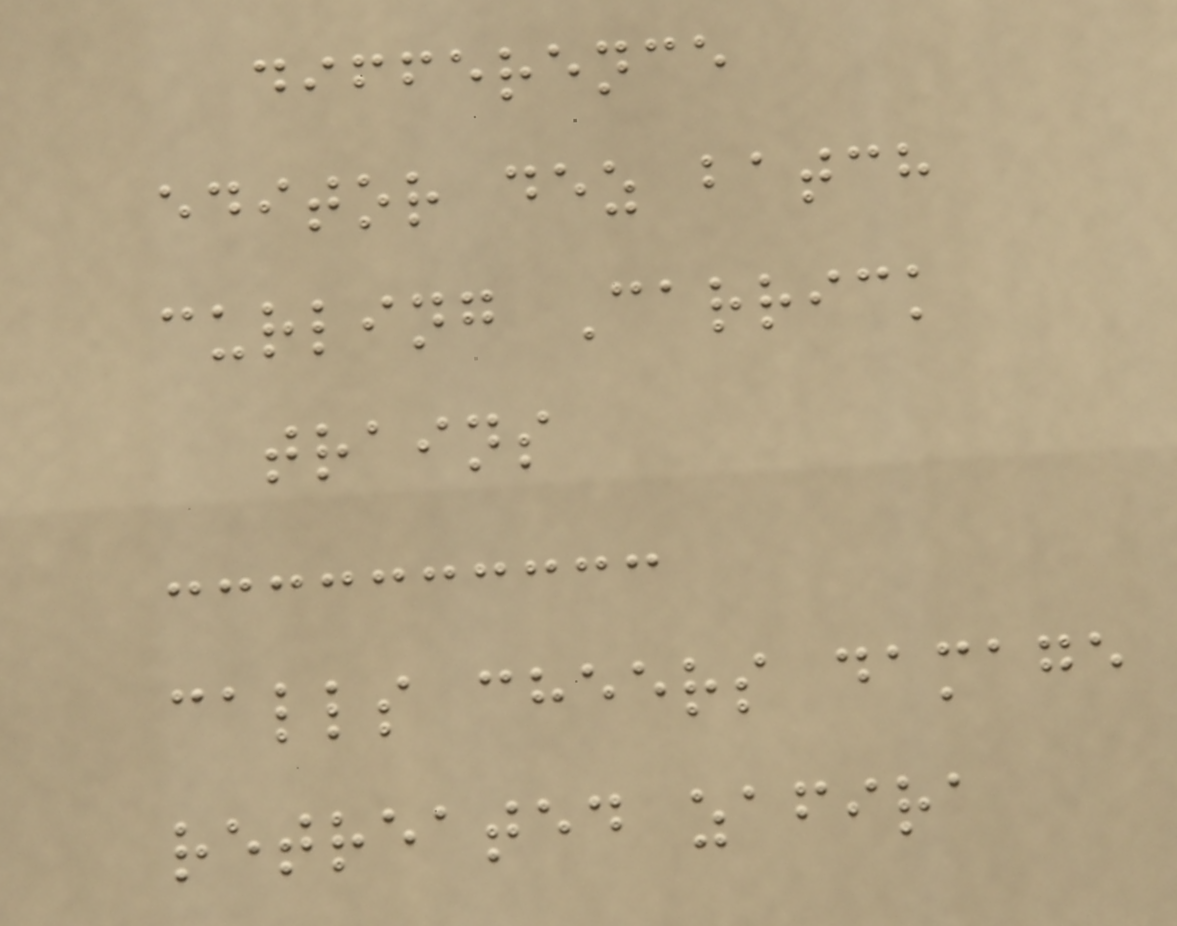difference
editor dez batch
curling Carrick
trains
calls cheers damage
retreated zafira
